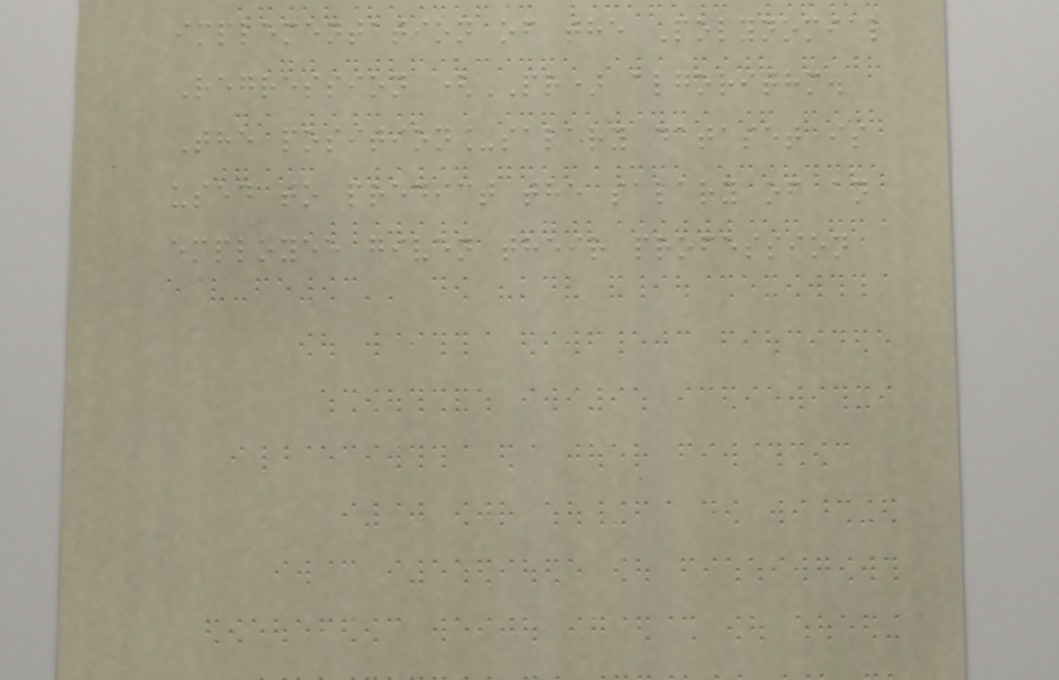implementation of the Polynomial
Regression (PR) algorithm.
The position_salary dataset is
used to predict the salary of an
employee given their profession
